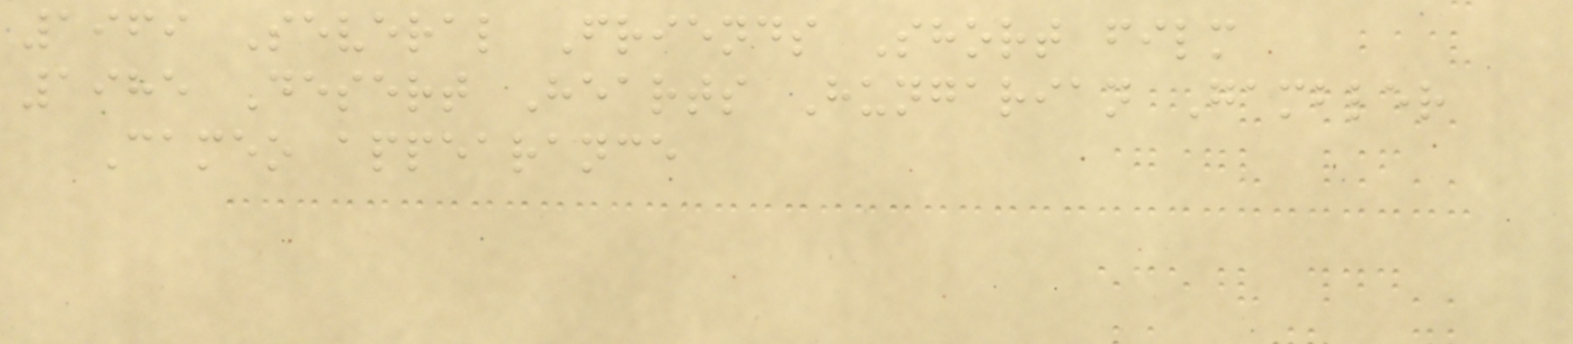1969 Several Friends Short film
1985 Desert Hearts Hungarian Gambler
Cameo appearance
